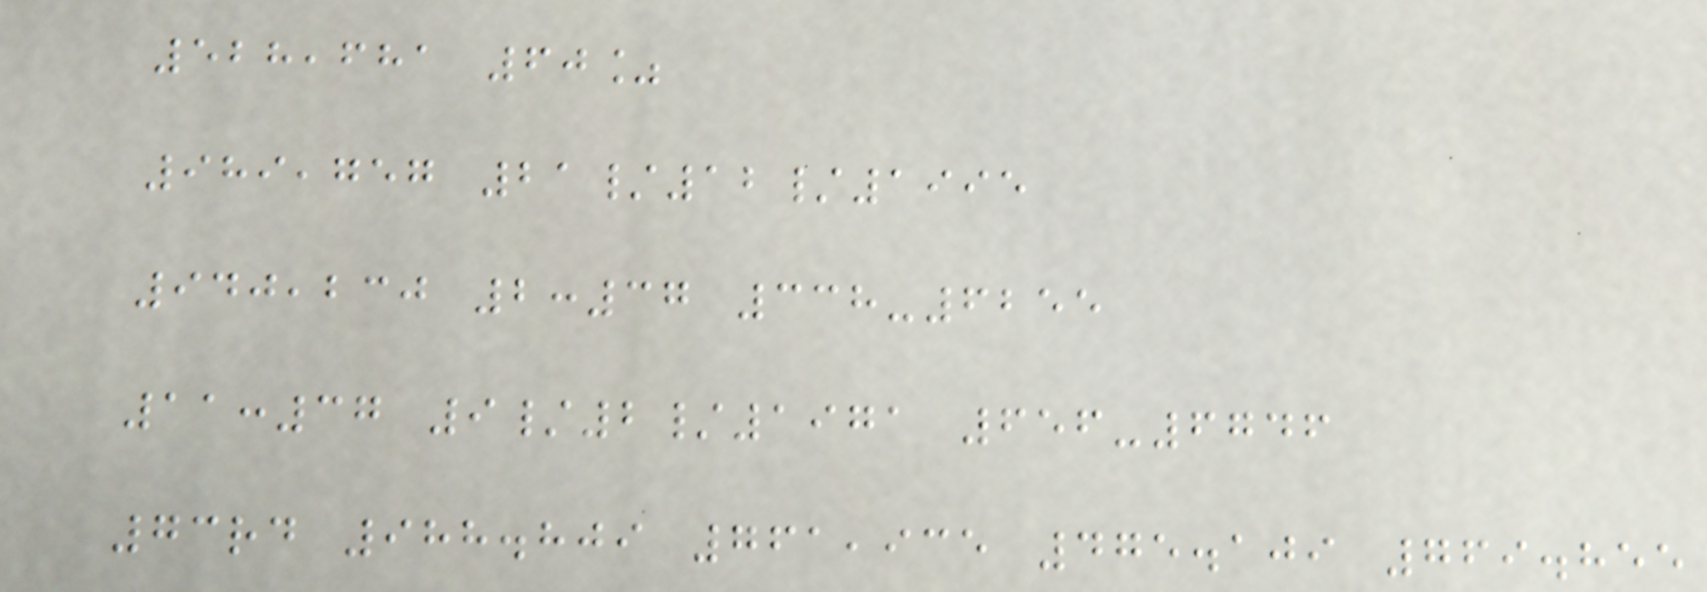528,681 60%
989,757 21/12/1995
940,230 2:37 338-6255
11:37 9/2/1971 656-6746
73rd 988.809 761,935 475.109 769.855
